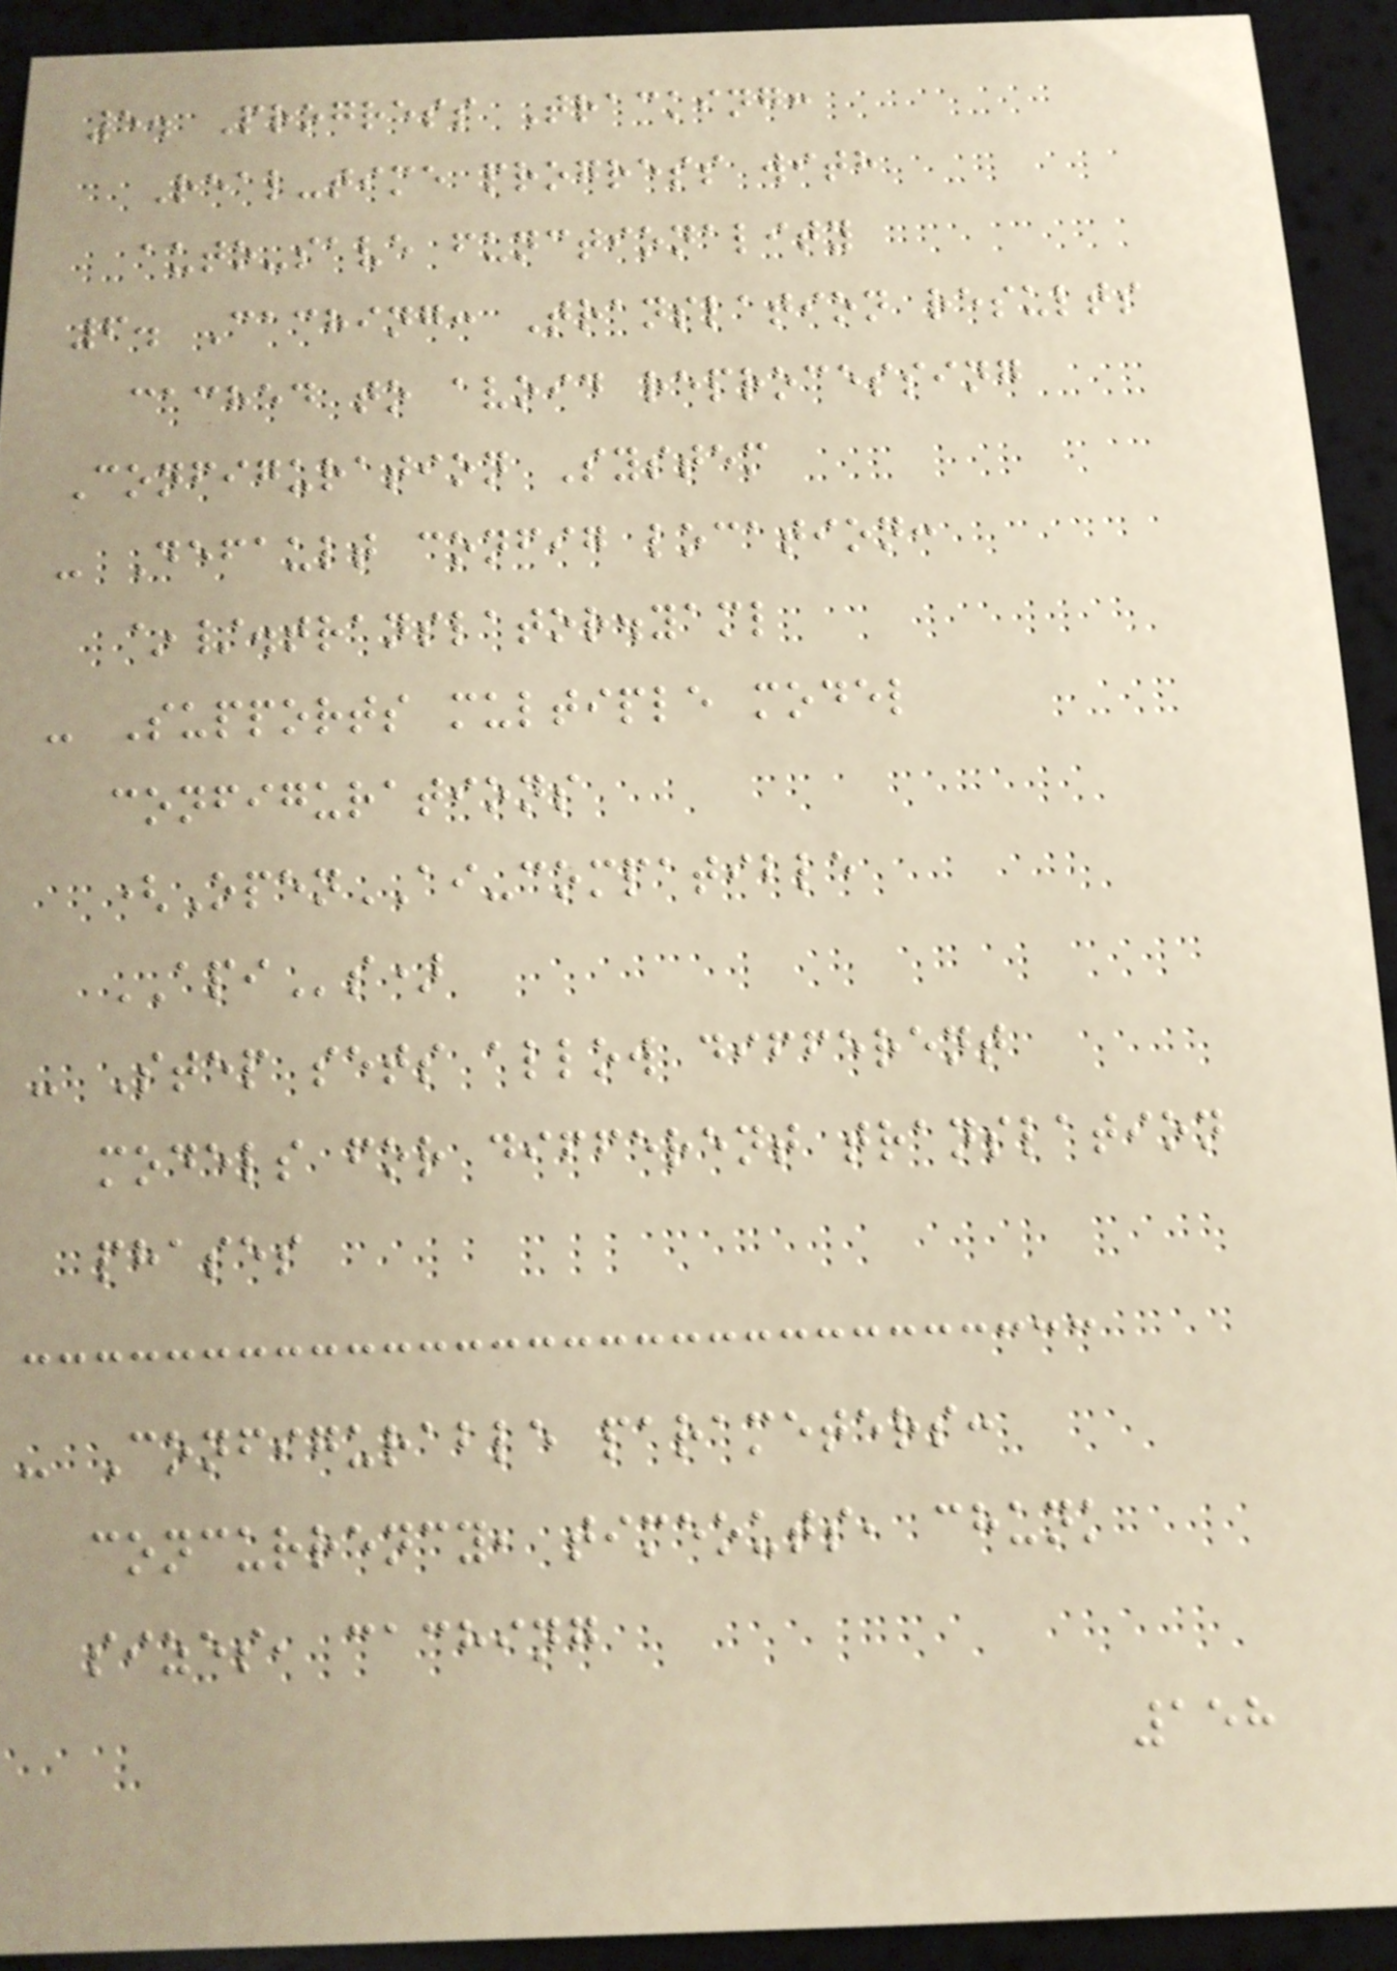5. Progress Tracking:
Real-time progress with
auto-save functionality
6. Caching: Translation results
cached to avoid reprocessing
Configuration System
- Default config location:
~/.translator.yaml
- Supports multiple model
configurations
(OpenAI-compatible
APIs)
- Step sets allow different
models for different translation
phases
- Configurable parameters:
concurrency, timeouts, chunk
sizes, caching
158
